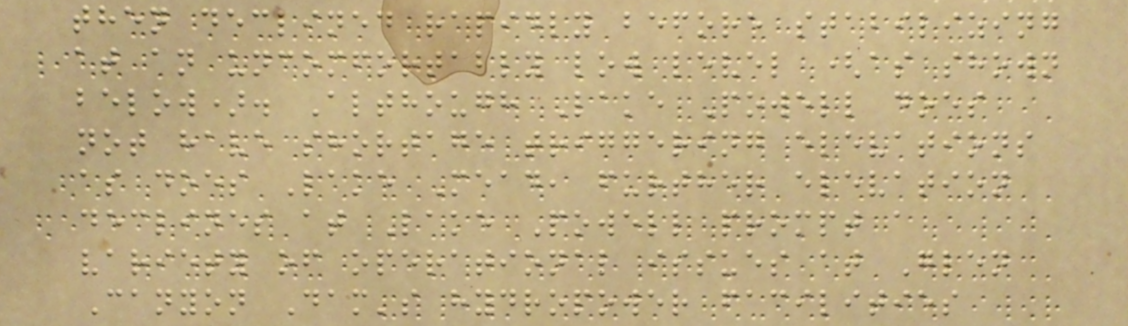then declined rapidly before stabilizing
at an uncomfortably low level (as shown
below). Although Lake Powell does
not have shortage triggering elevations
as does Lake Mead, further elevation
declines at Lake Powell prompt a
variety of operational issues at Glen
Canyon Dam's hydropower facilities
